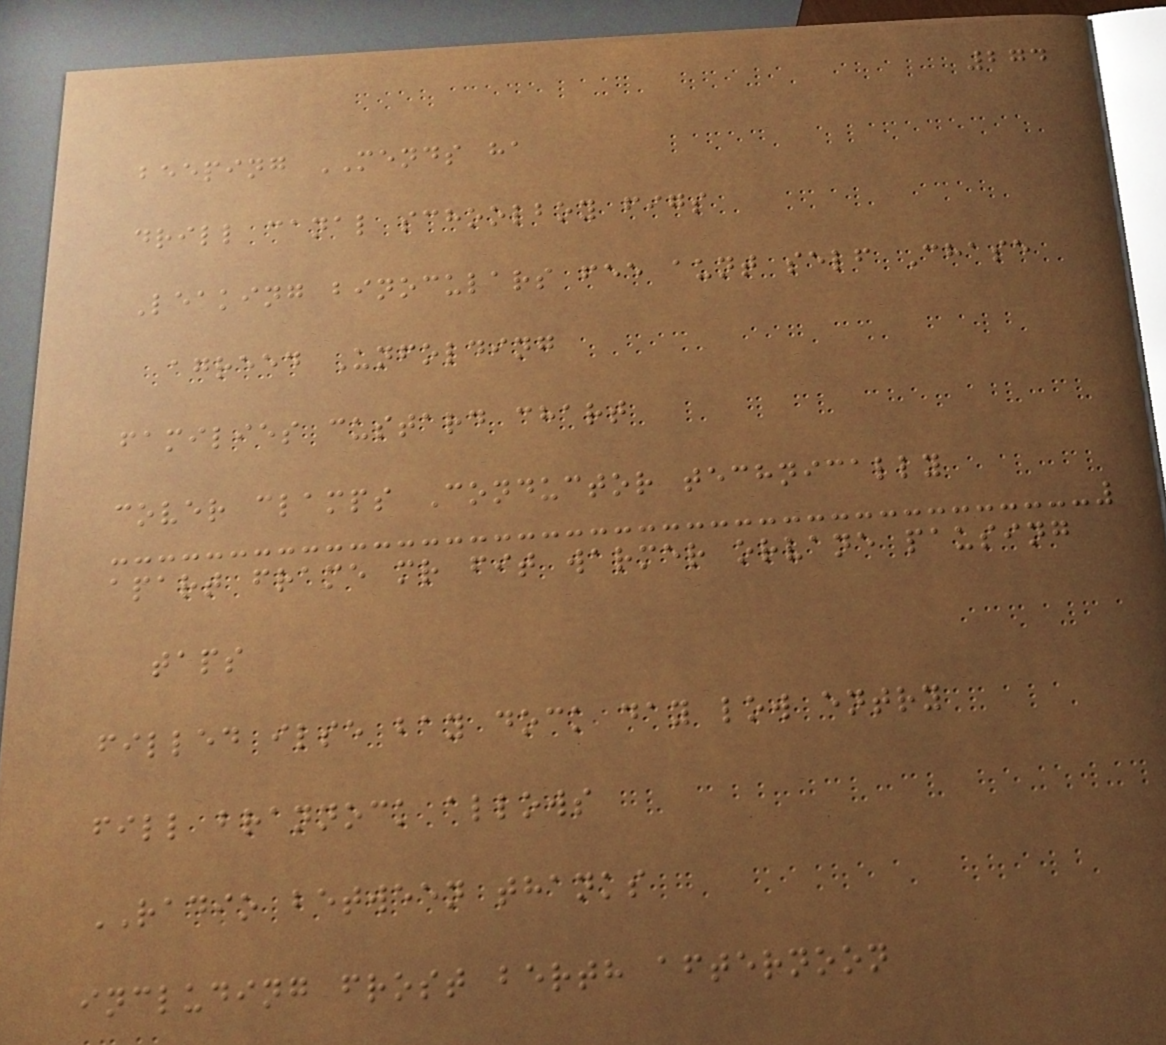274
beeping MENDS ha
drill canal schoolboy figs
Leaking binoculars fee aunt self Chase
agreed Unfolding
families custard chart
cover clamps Conductor technically
apart frame mr fit warmer orvane pausing
taps
filled ilse bay dock day low entry
fill brannock allows
RADIO between thanks
including frost berth afternoon
